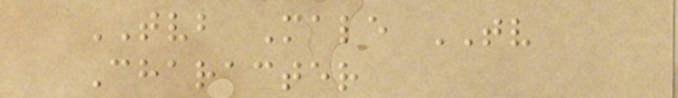TVB Male TV
Character
